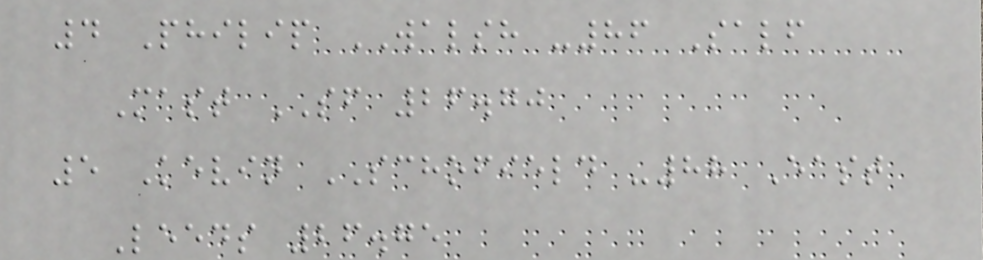4 Philip WALSH -86 Salf
Mast SF 26.70
5 Kevin SCHOFIELD -88 East
Leeds 26.75
